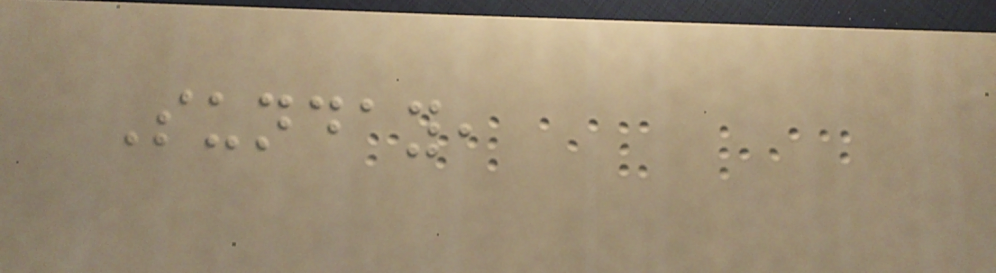Sunday,
